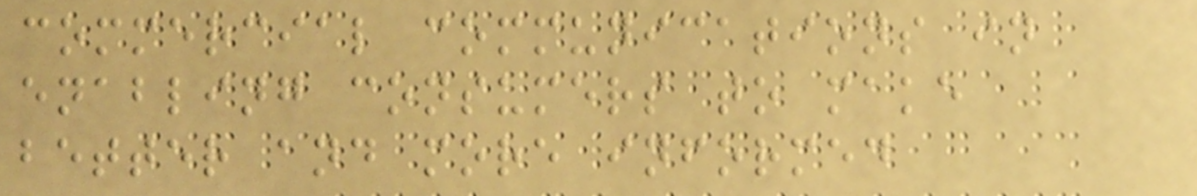commercial communications in
enabling consumers to make
better and more informed
